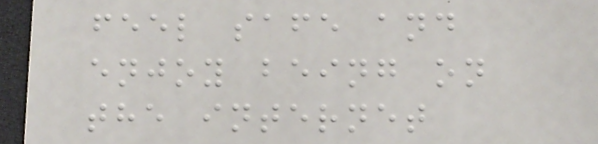feel safe and
enjoy being on
the internet
